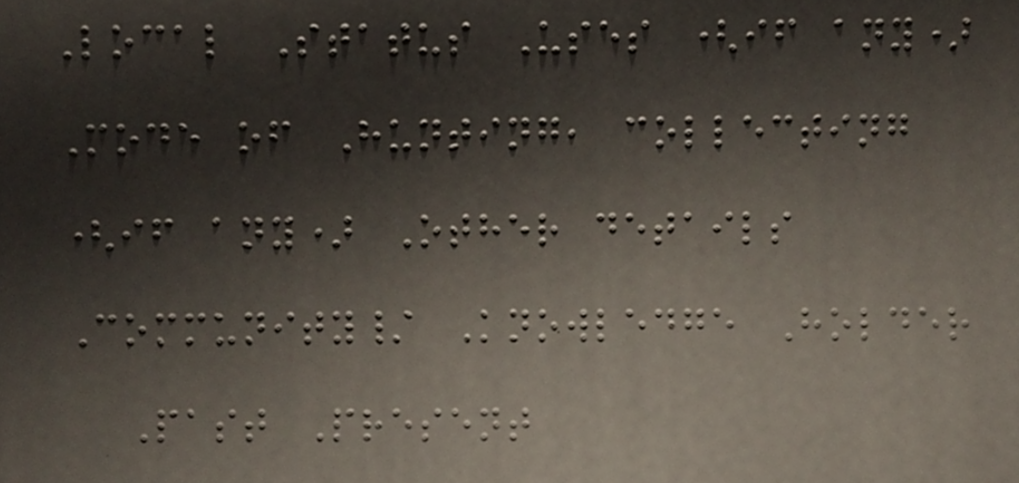Local Status Uses (if any)
Mode of Hunting, collecting
(if any) Other details
Community/ Knowledge Holder
Past Present
